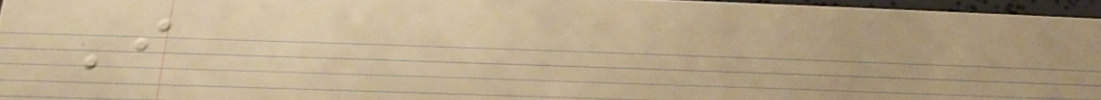I
